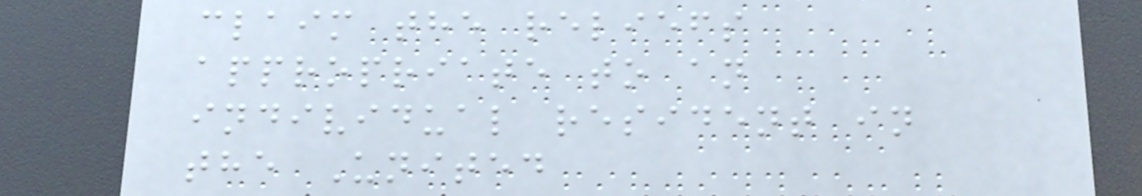claim the reliefs
appropriate to an
individual resident in
the United
